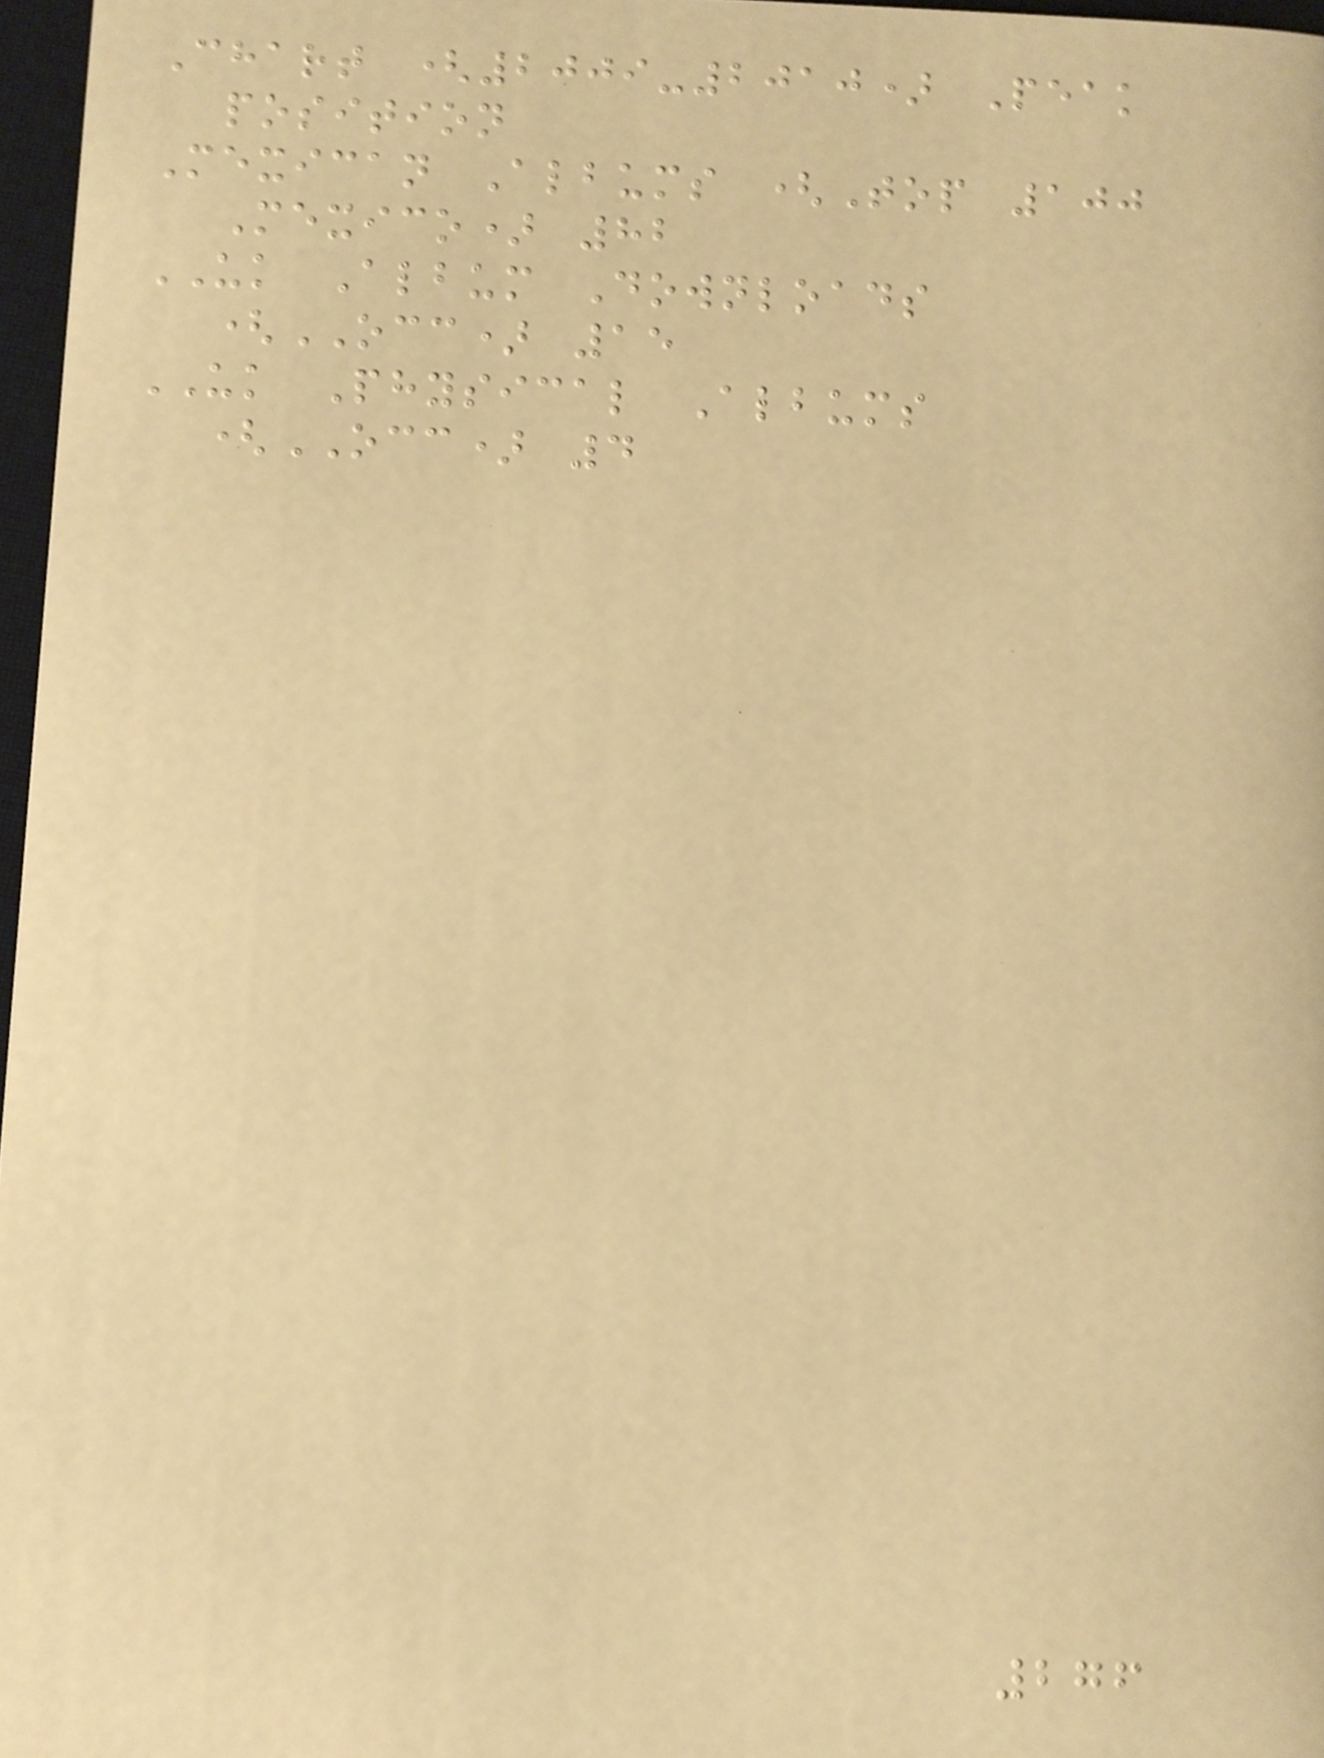Chart (2009-2010) Peak
position
Mexican Albums (Top 100
Mexico) 82
UK Album Downloads
(OCC) 15
UK Physical Albums
(OCC) 4
276
